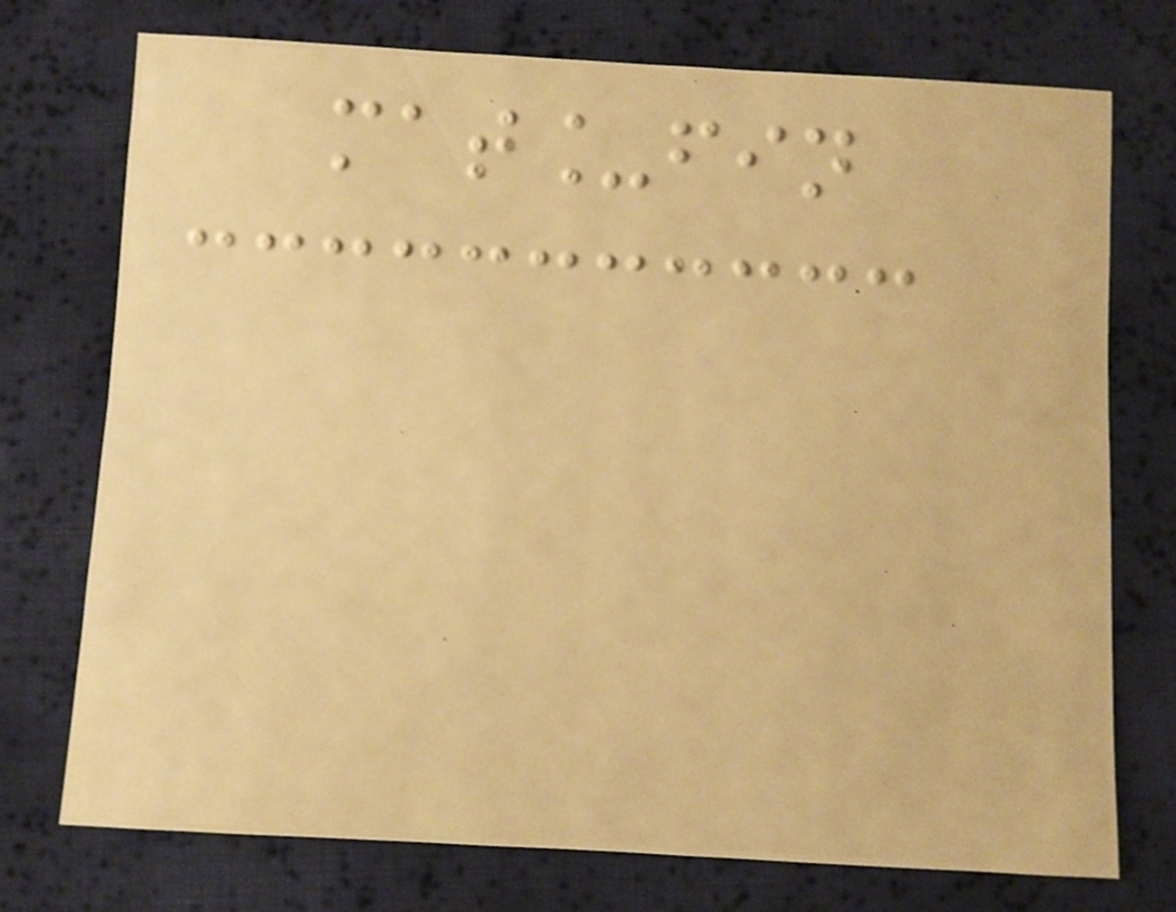mat_fin
